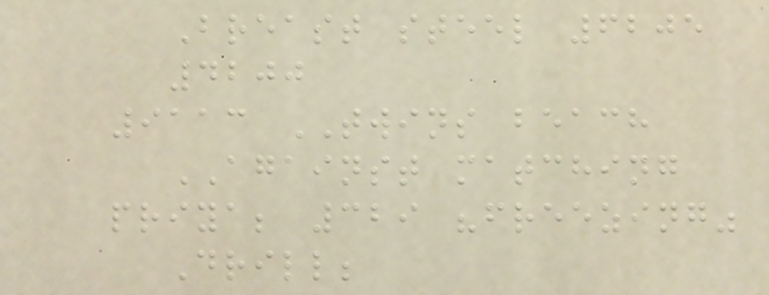Breast steel 6205
4200
9113 TWINS beach
AGAINST matching
priya; 329 "freezing"
Drill;
